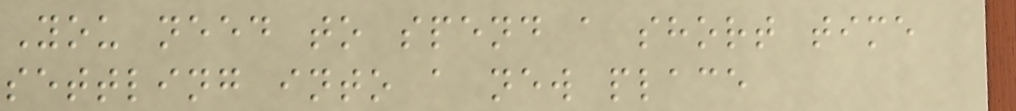You need to spend a short time
settling into a new place
